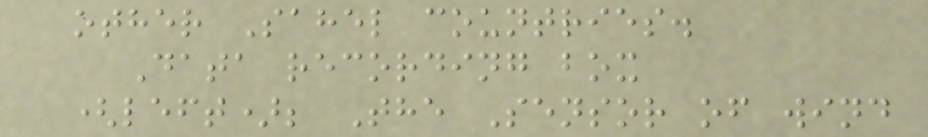other Sahel countries.
Data recording box
(left); The Sensor of wind
